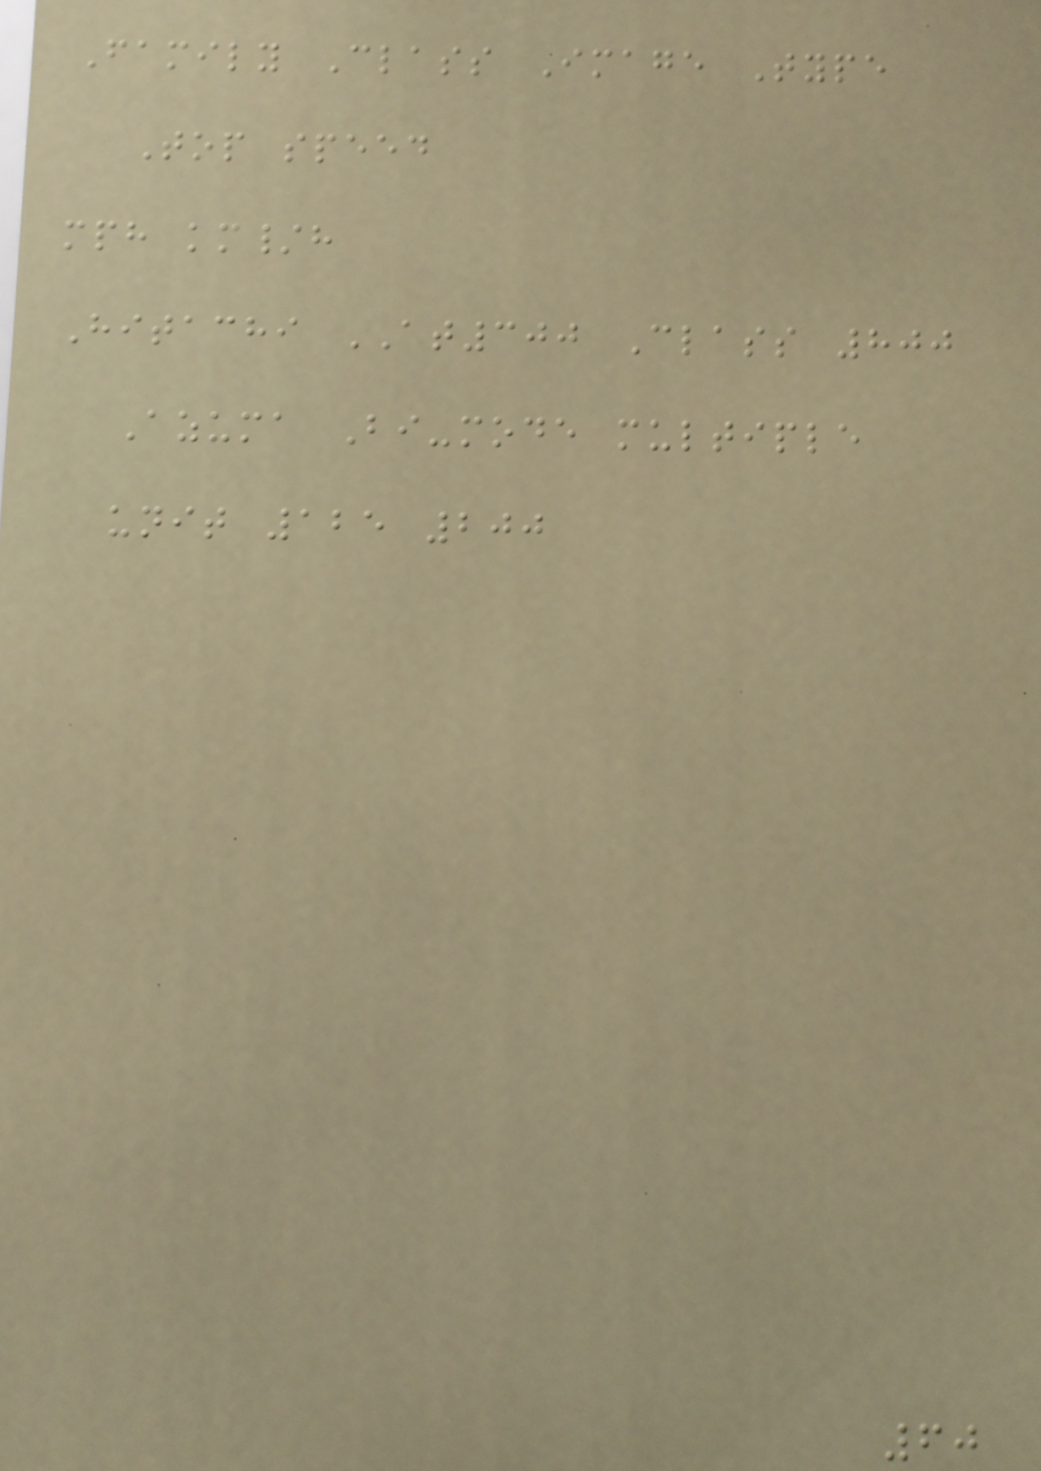Family Class Image Type
Top speed
mph km/h
Hitachi AT300 Class 800
Azuma Bi-mode multiple
unit 125 200
60
